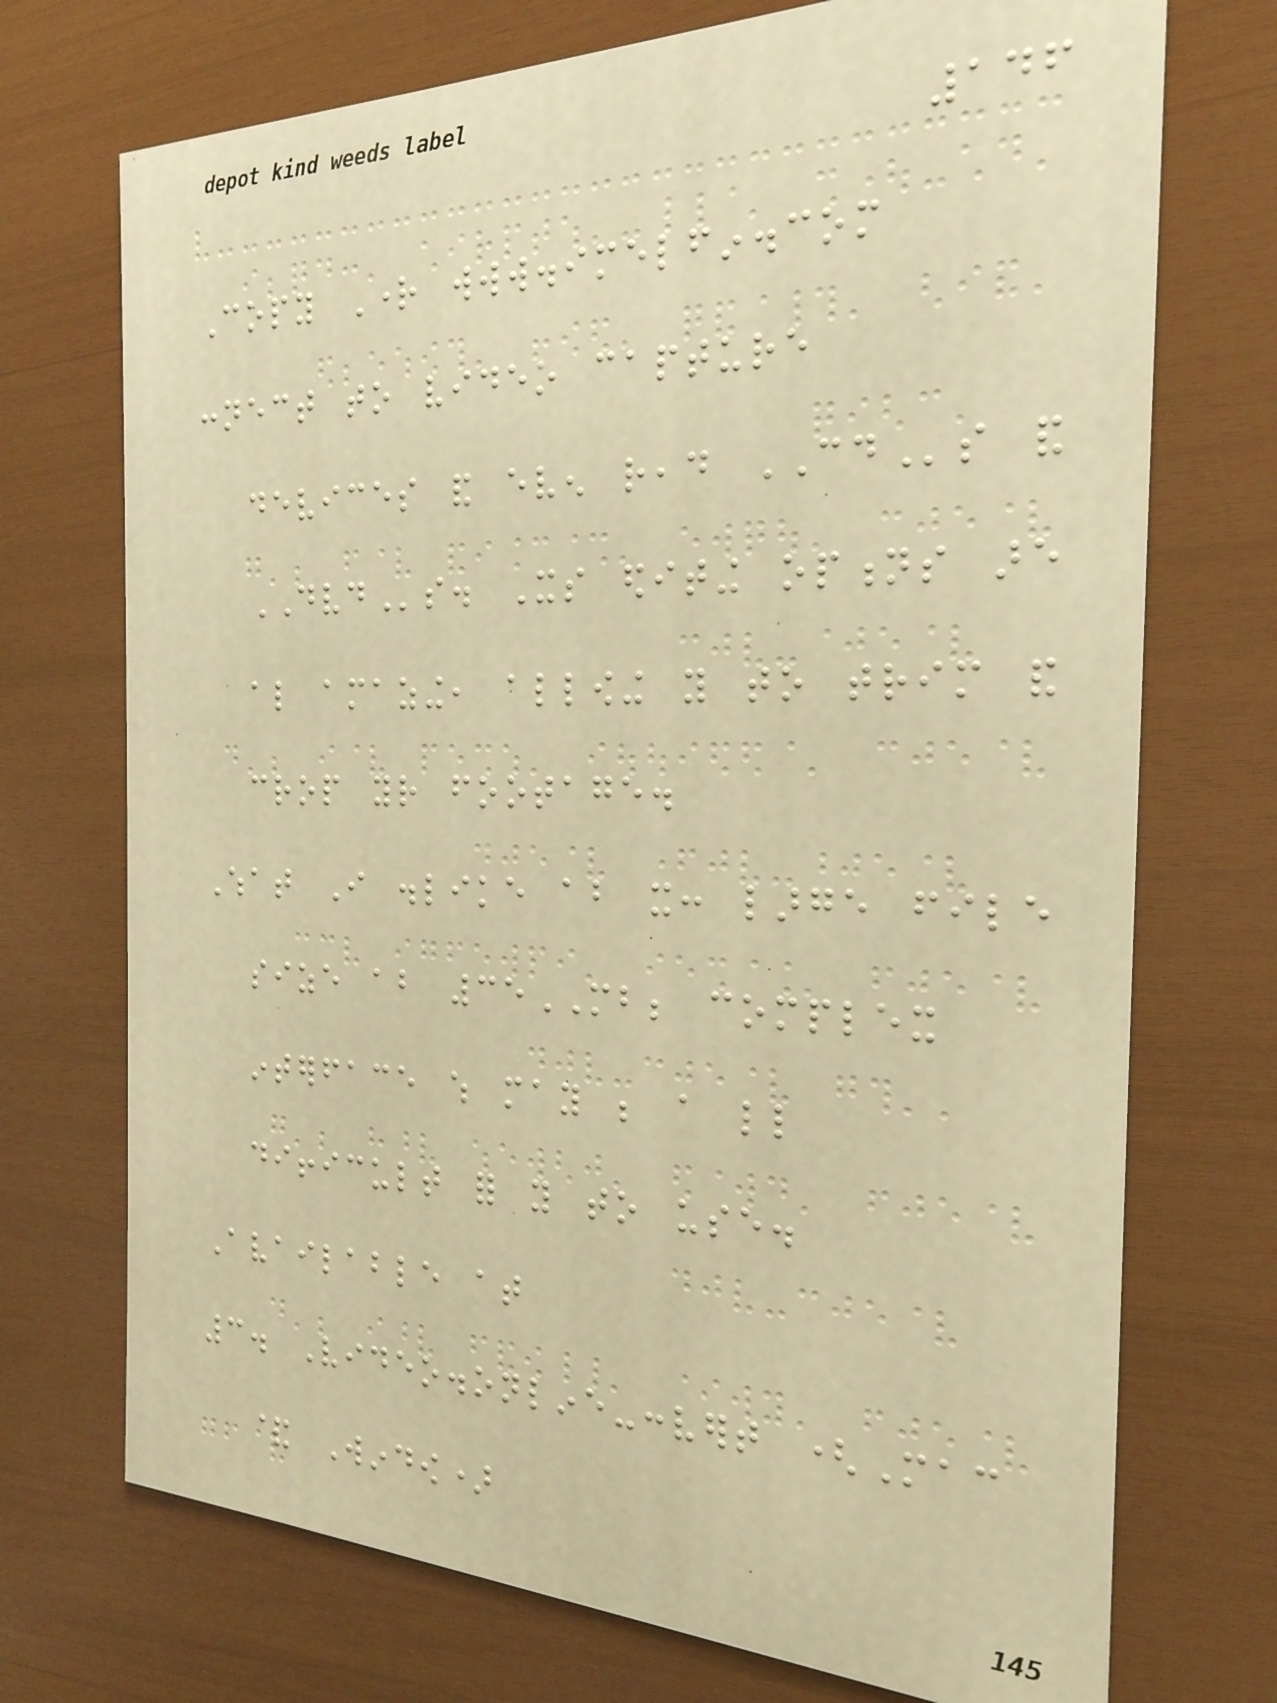146
Copy Right www.imelfin.com
connect to video capture
devices and even read CDs and
DVDs. Its editing options are
also amazing, allowing you to trim and
crop your footage.
What I dislike about it: large file
size about 35MB; complex
interface which may be a little
difficult for you to use.
Available at
3. Video.online-convert (Mac
& Window)
